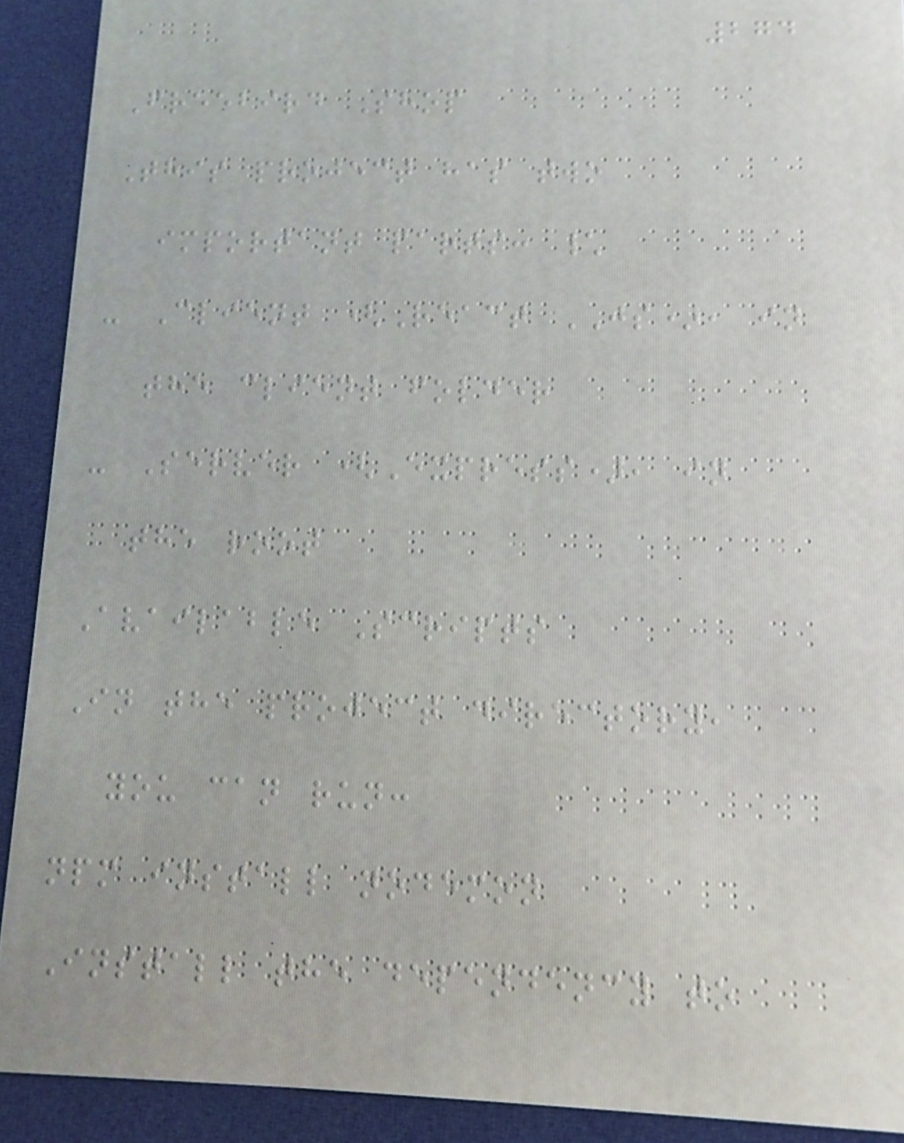274
Freebird Shop
This project has two
important parts: \
- Client (React JS), in
the client folder
- Server (Express), in
the root
Available Scripts
In the project directory,
you can run:
npm install nodemon
Install the dependency to
